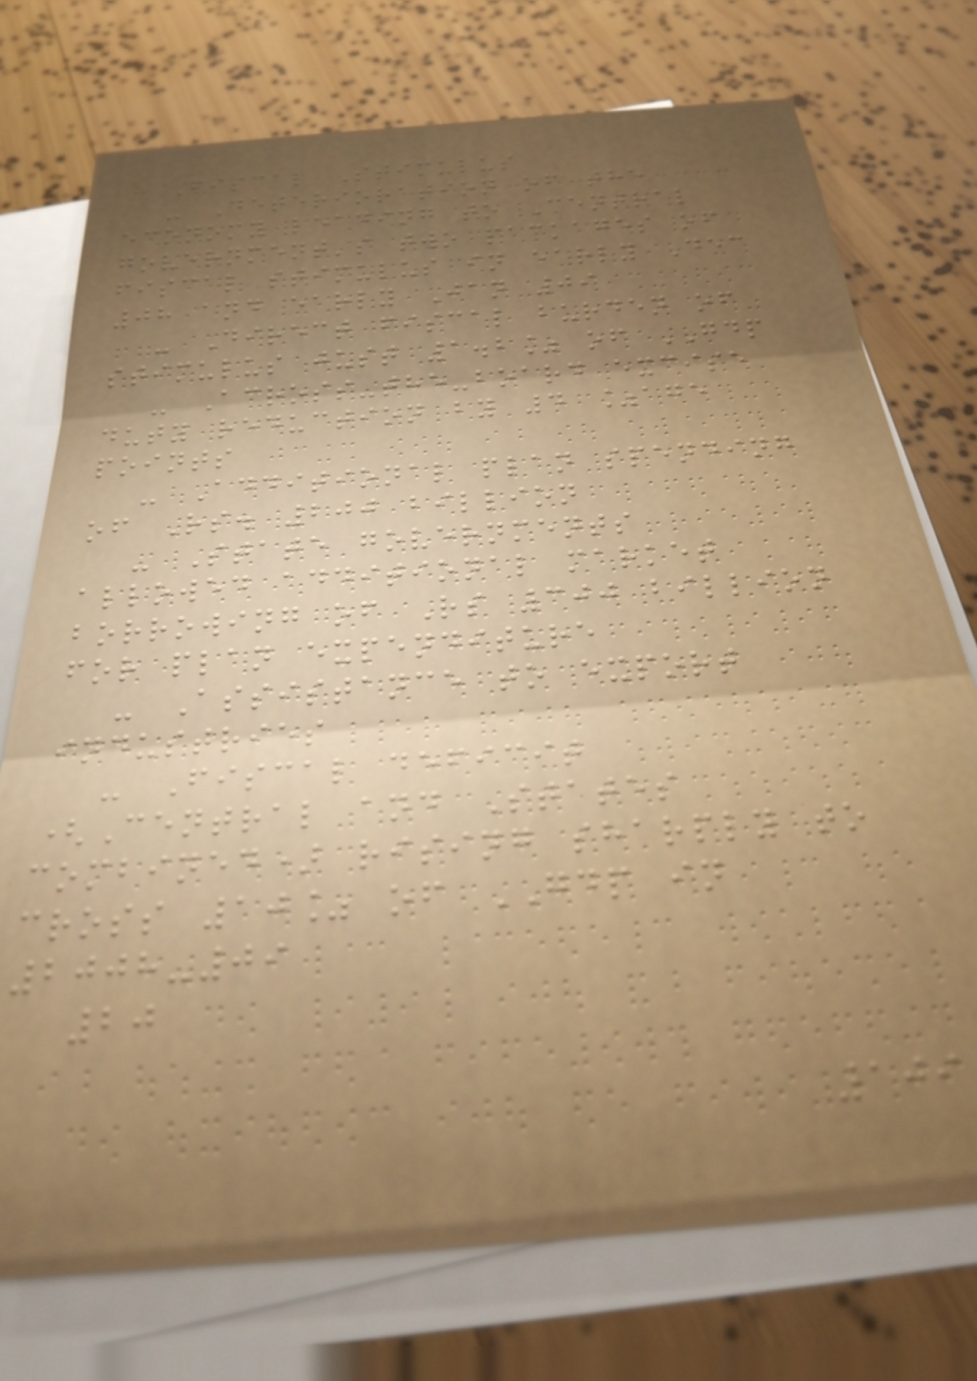Fiscal Stimulus
- Deterioration of the
economy leading to Central
government's two packages of
fiscal stimulus in early Dec
08 and early Jan 09
- Direct fiscal burden of
stimulus just 1.2% of GDP
- Across-the-board excise
duty reduction by 4 %age
points
- Additional plan spending
of Rs. 200 billion
- State governments
allowed additional market
borrowing of Rs 300 billion
for plan expenditure
- Assistance to export
industries
- Fiscal deficit
(Central and States
combined) rising sharply to
cross 10% of GDP in
2008-09
20
109
